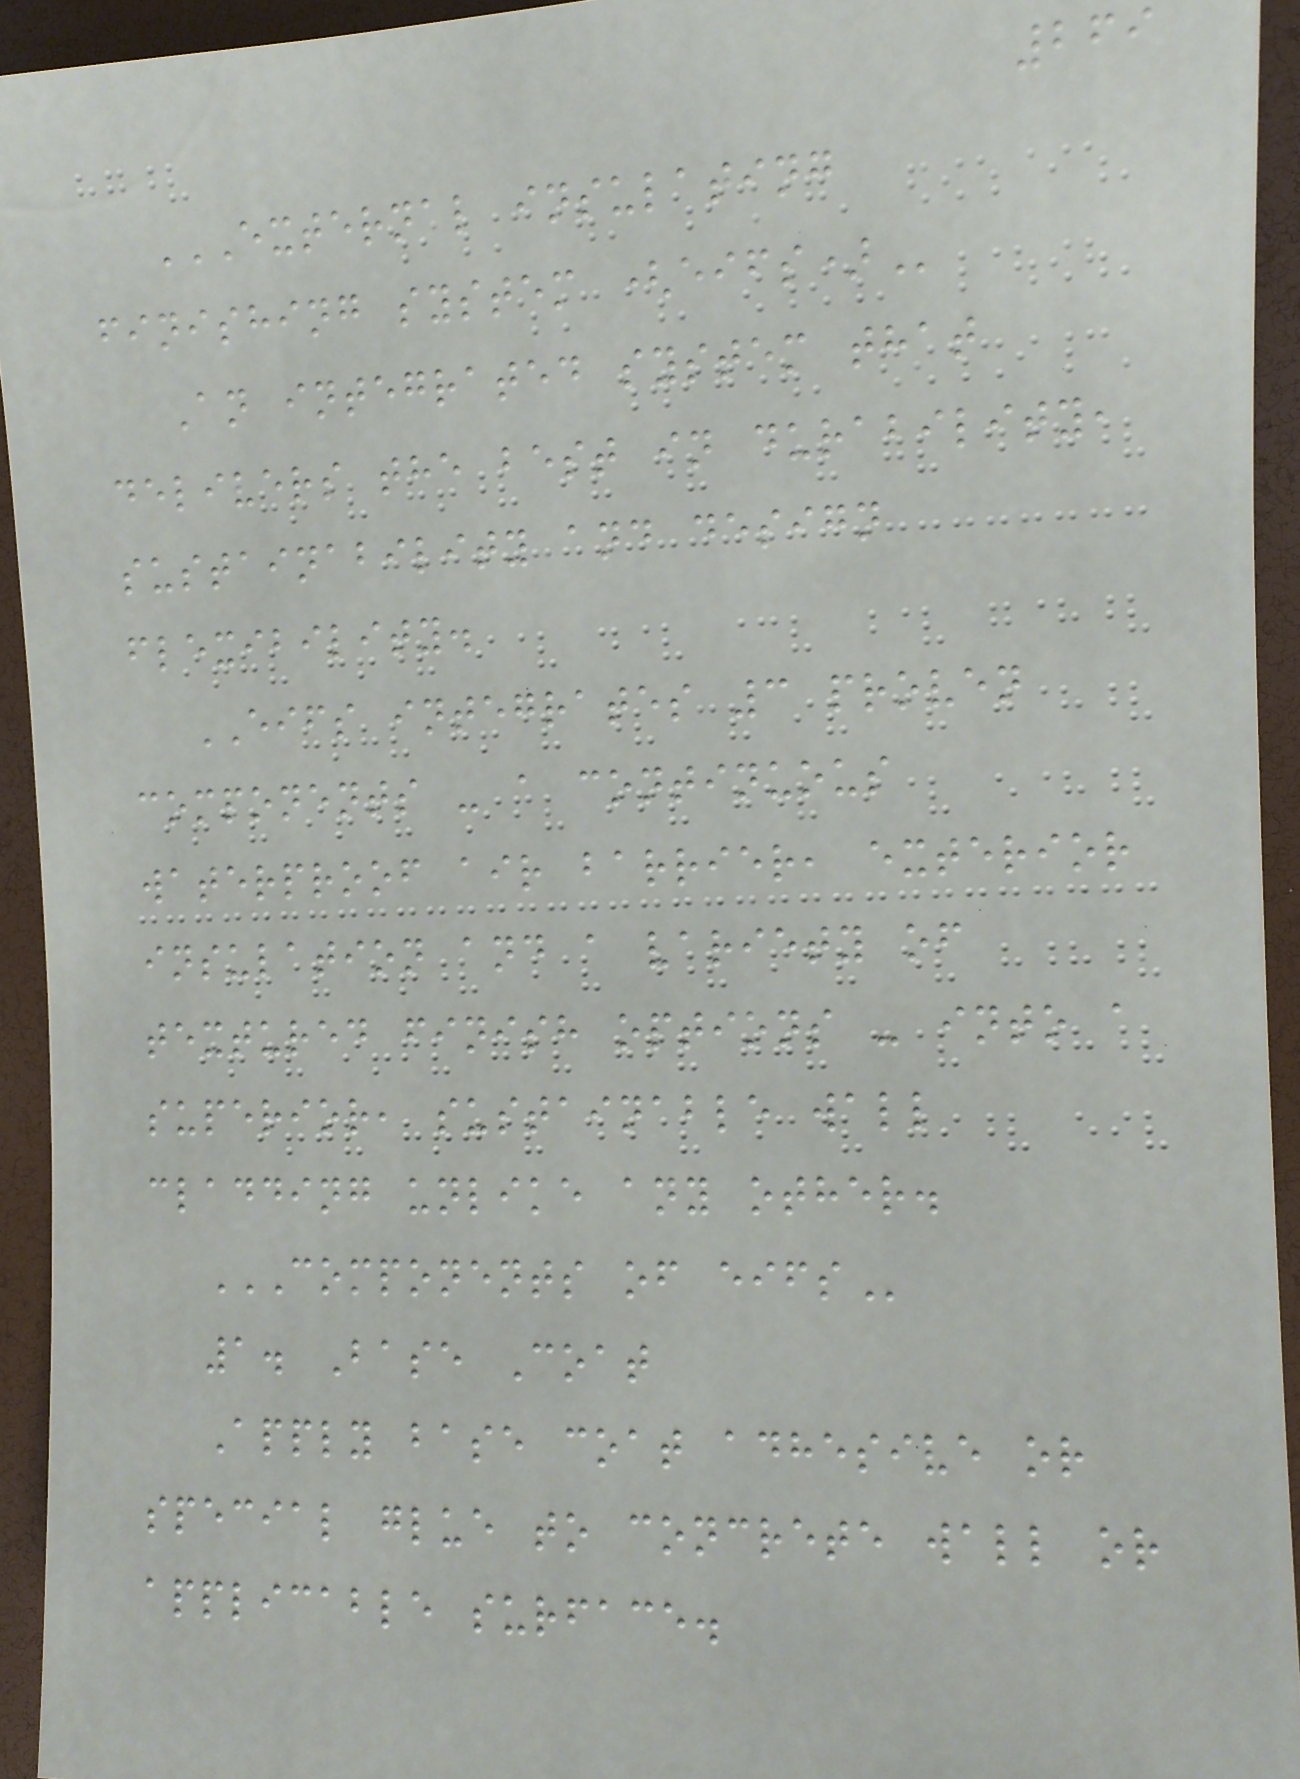269
EXTERNAL INSULATING
FINISHING SYSTEM (EIFS)
An integrated system that
delivers the best in durability,
sustainability and design
flexibility.
EIFS integrates 3 proven
components - a continuous
waterproof air barrier, exterior
insulation and a variety of
textured finish options - into a
superior, sustainable wall
cladding unlike any other.
COMPONENTS OF EIFS
1. Base Coat
Apply base coat adhesive or
special glue to concrete wall or
applicable surface.
